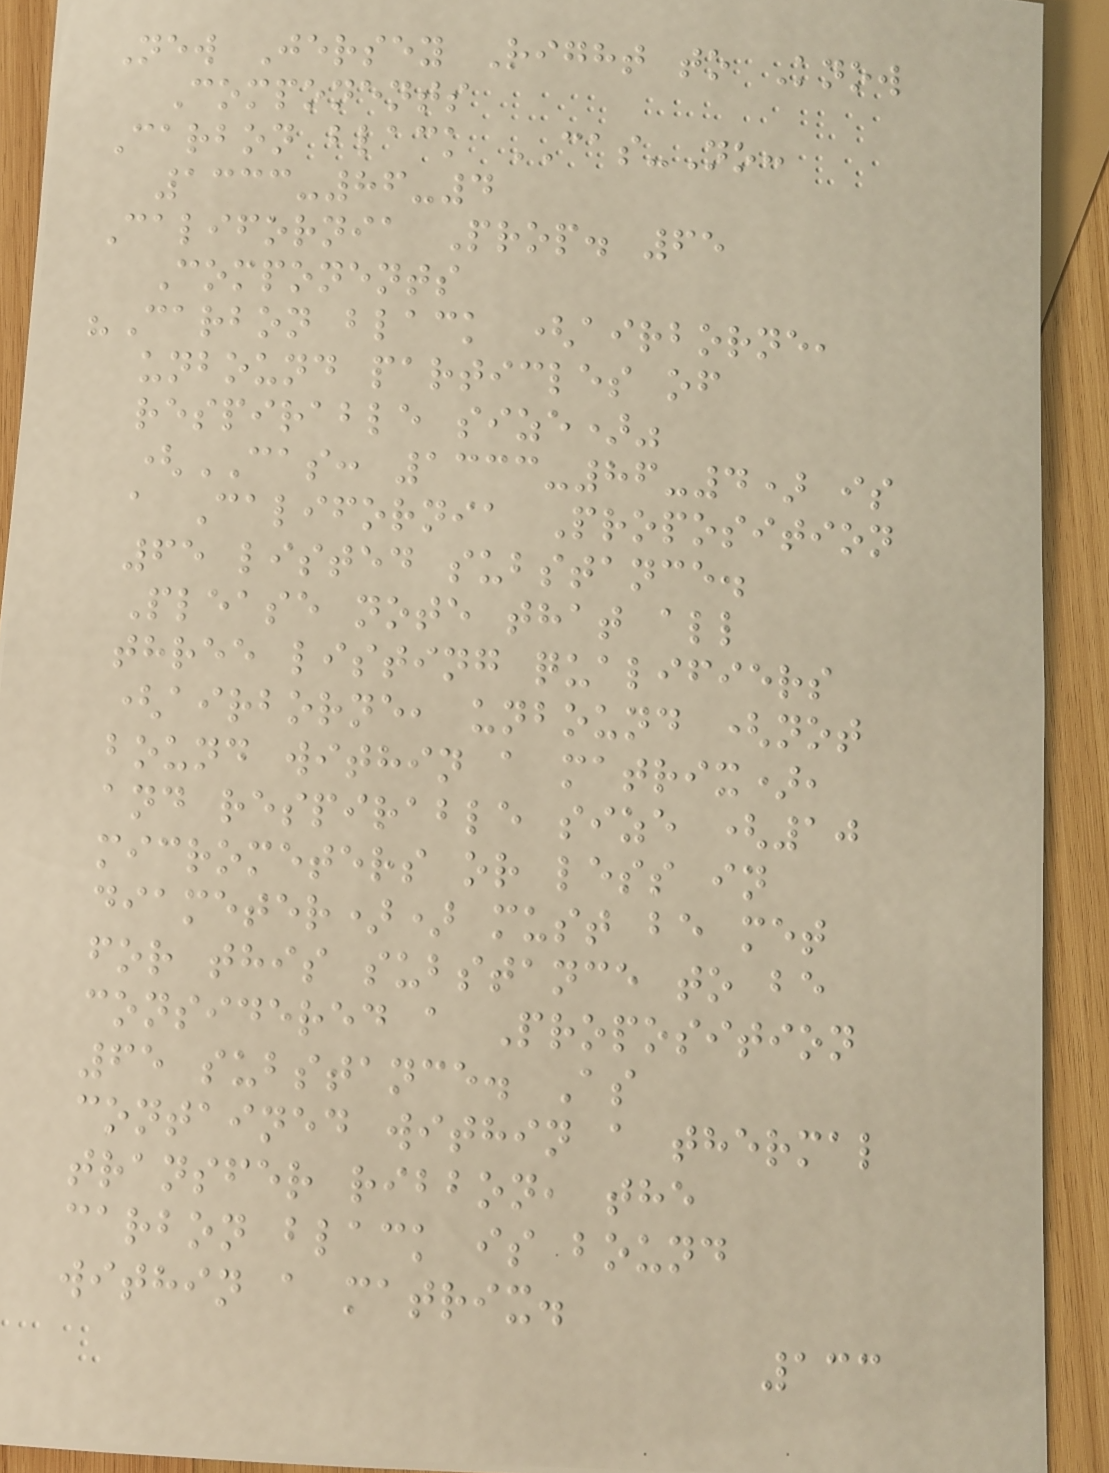New Jersey Right to Know
Components
Carbon black CAS-No:
1333-86-4
California Prop. 65
Components
"Carbon black (airborne,
unbound particles of
respirable size)"
(CAS: 1333-86-4) is
a California Proposition
65 listed substance.
Please note that all
three listing qualifiers
(airborne, unbound (not
bound within a matrix),
and respirable size (10
micrometers or less in
diameter)) must be met
for this substance to be
considered a Proposition
65 substance. As
contained within a thermal
transfer ribbon, the
carbon black is bound
within a matrix.
133
